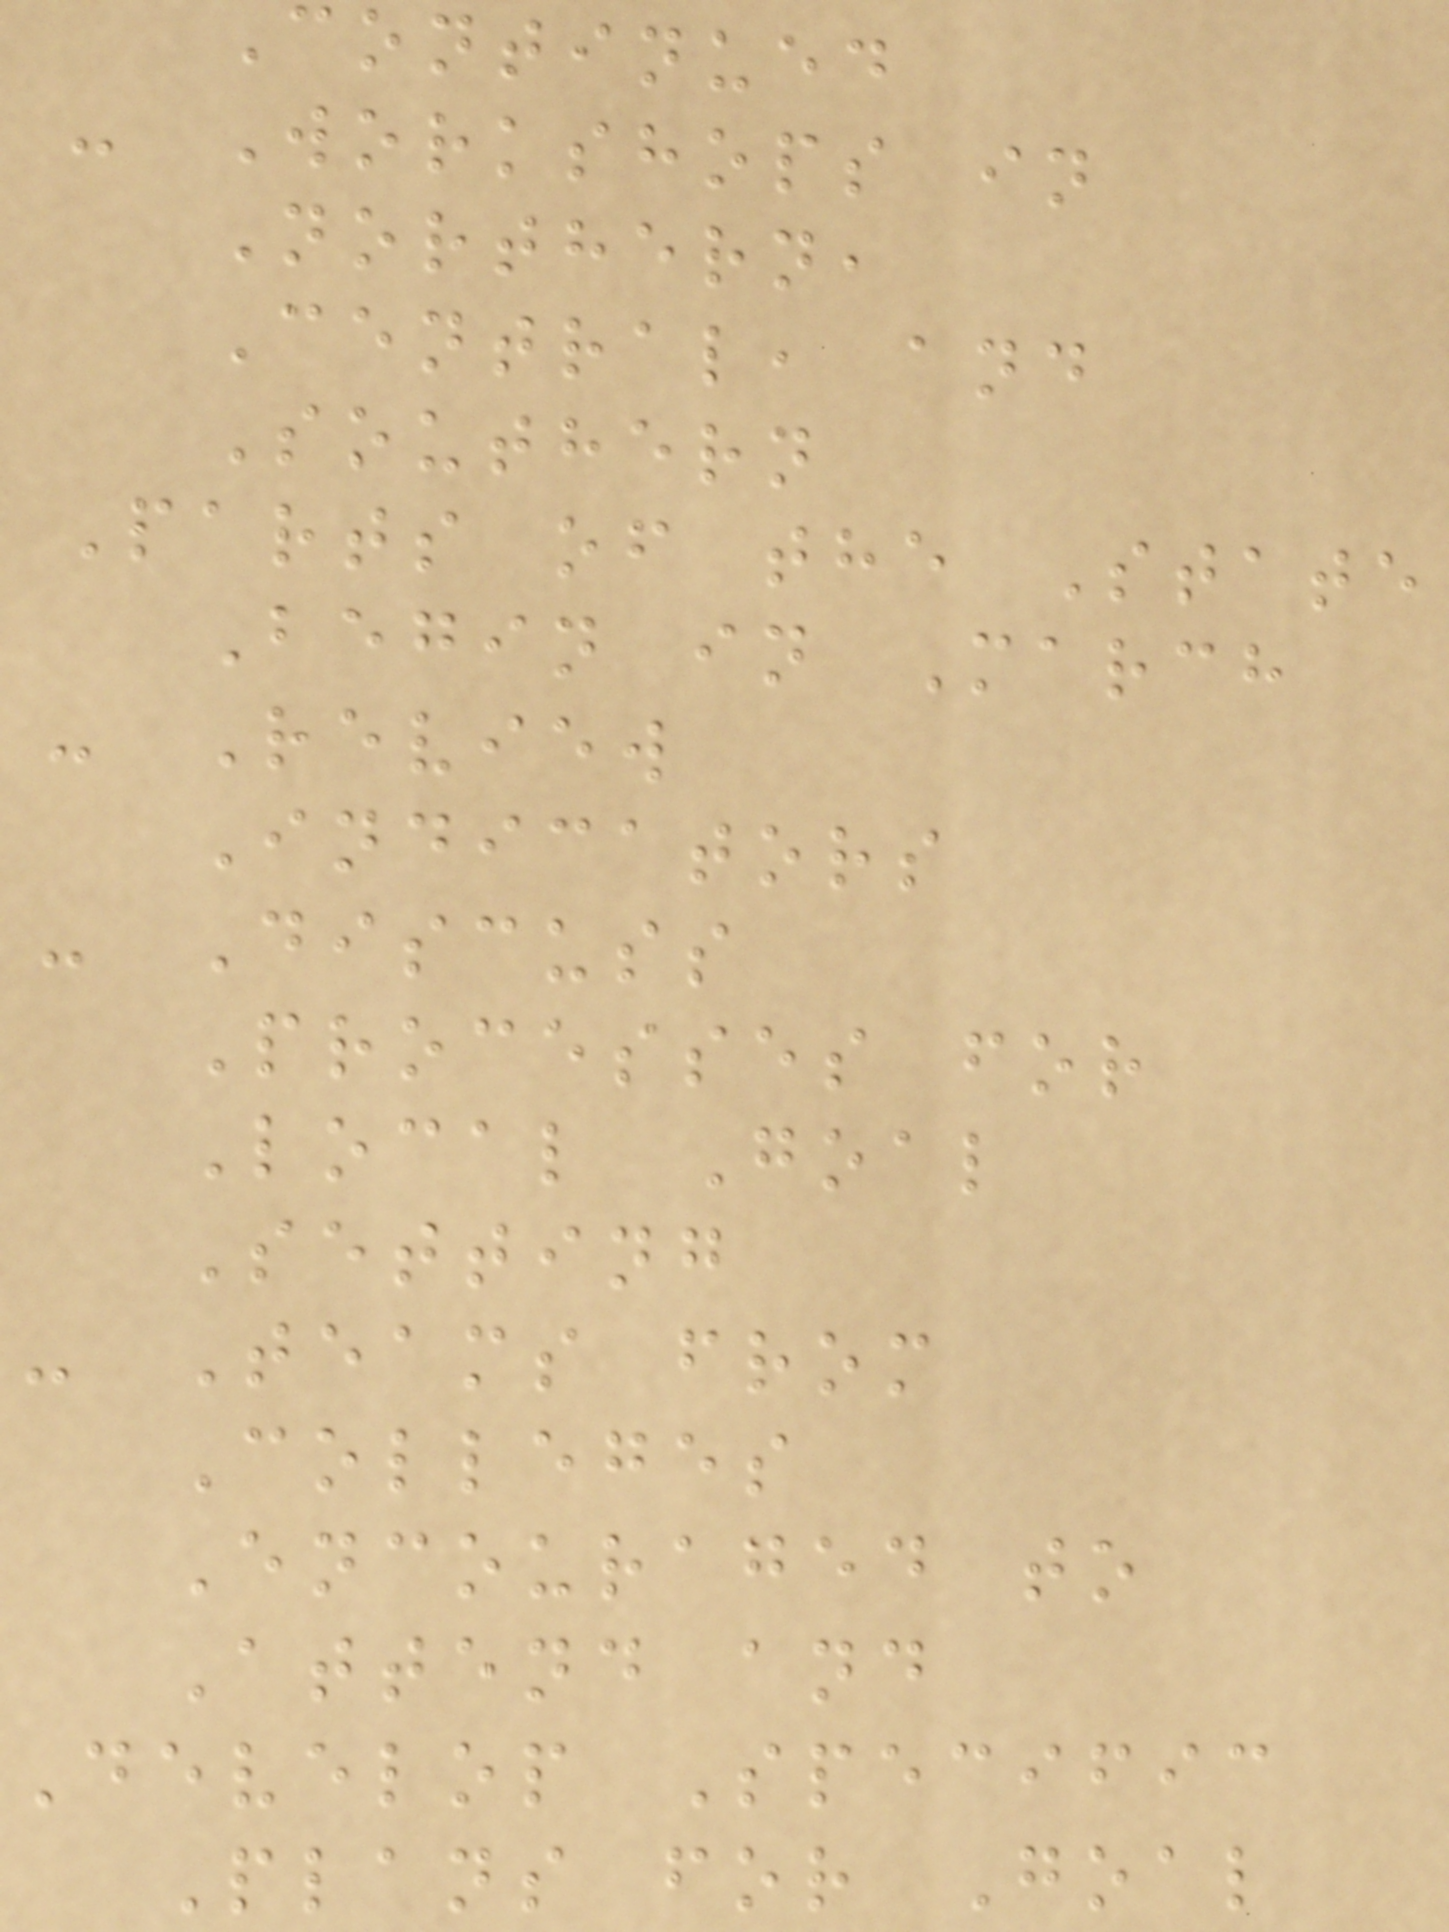continued
- Workshops in
Northern,
Central, and
Southern
Parts of the State
Begin in March
- Review
Indicators
- Discuss
Processes for
Local Goal
Setting
- Teams from
Colleges
Encouraged to
Attend and
Develop Specific
Plans for Goal
